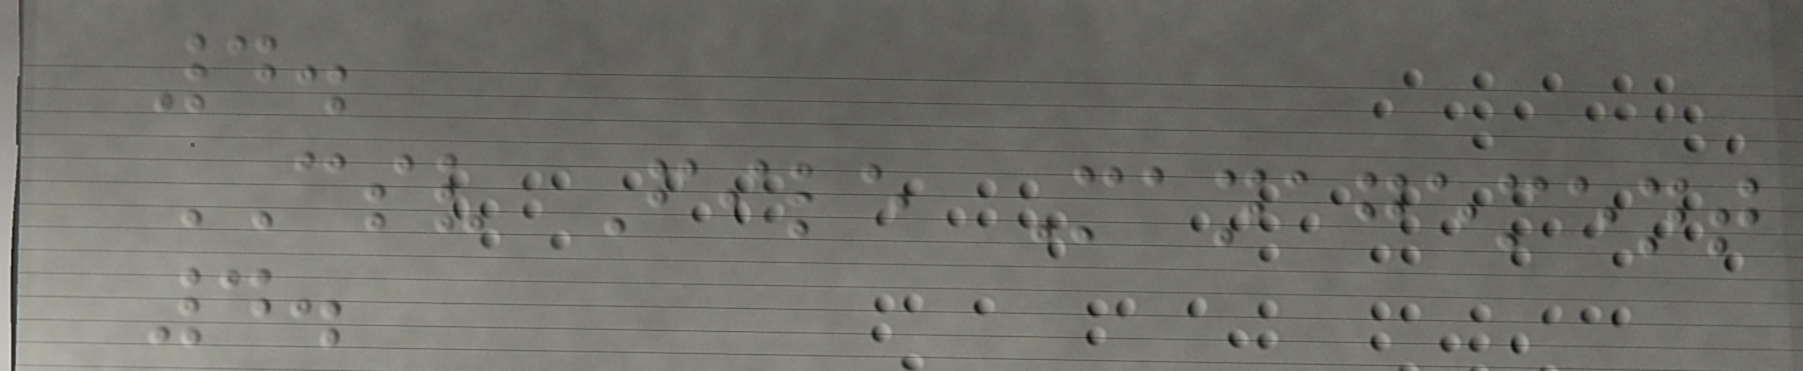4.
CSV File Management
4.
